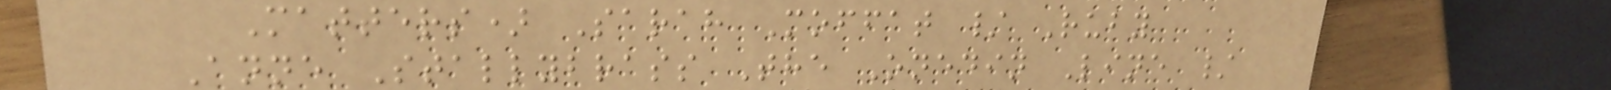Matters) Sarah Moffat / Ruby
Anne Stallybrass The Onedin Line /
